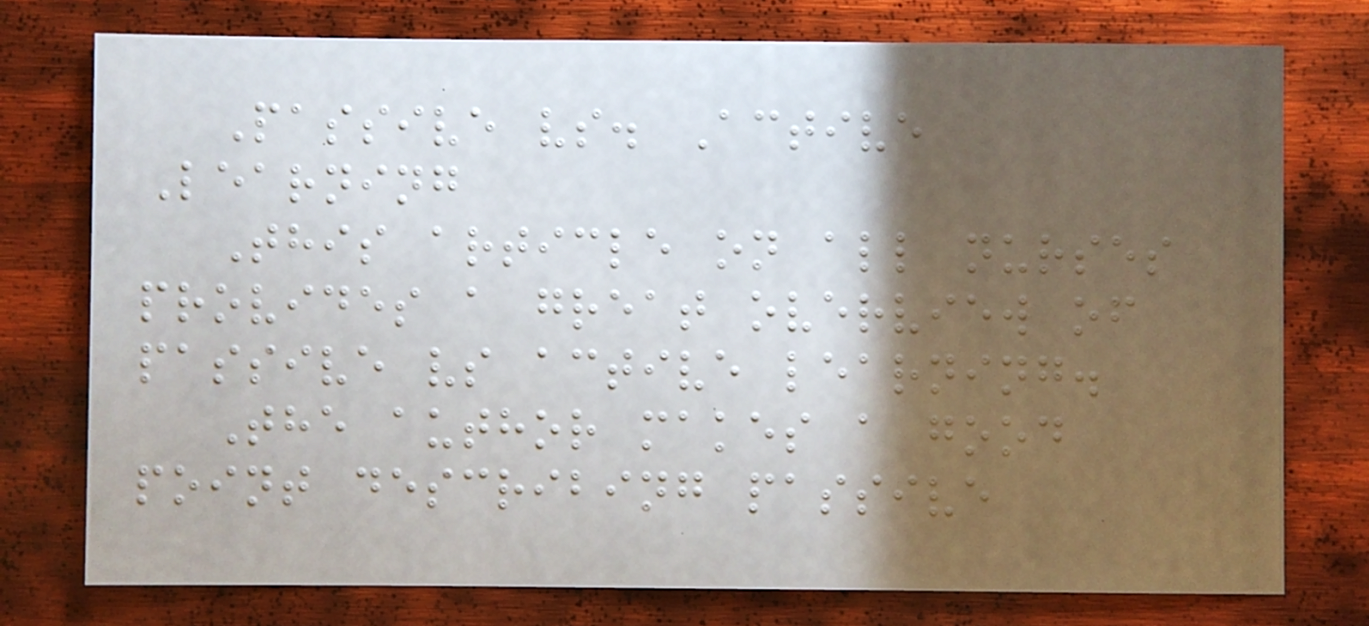Passive vs. Active
Learning
This article on all nurses
provides a great overview of
passive vs active learning.
The author makes a good
point describing passive
